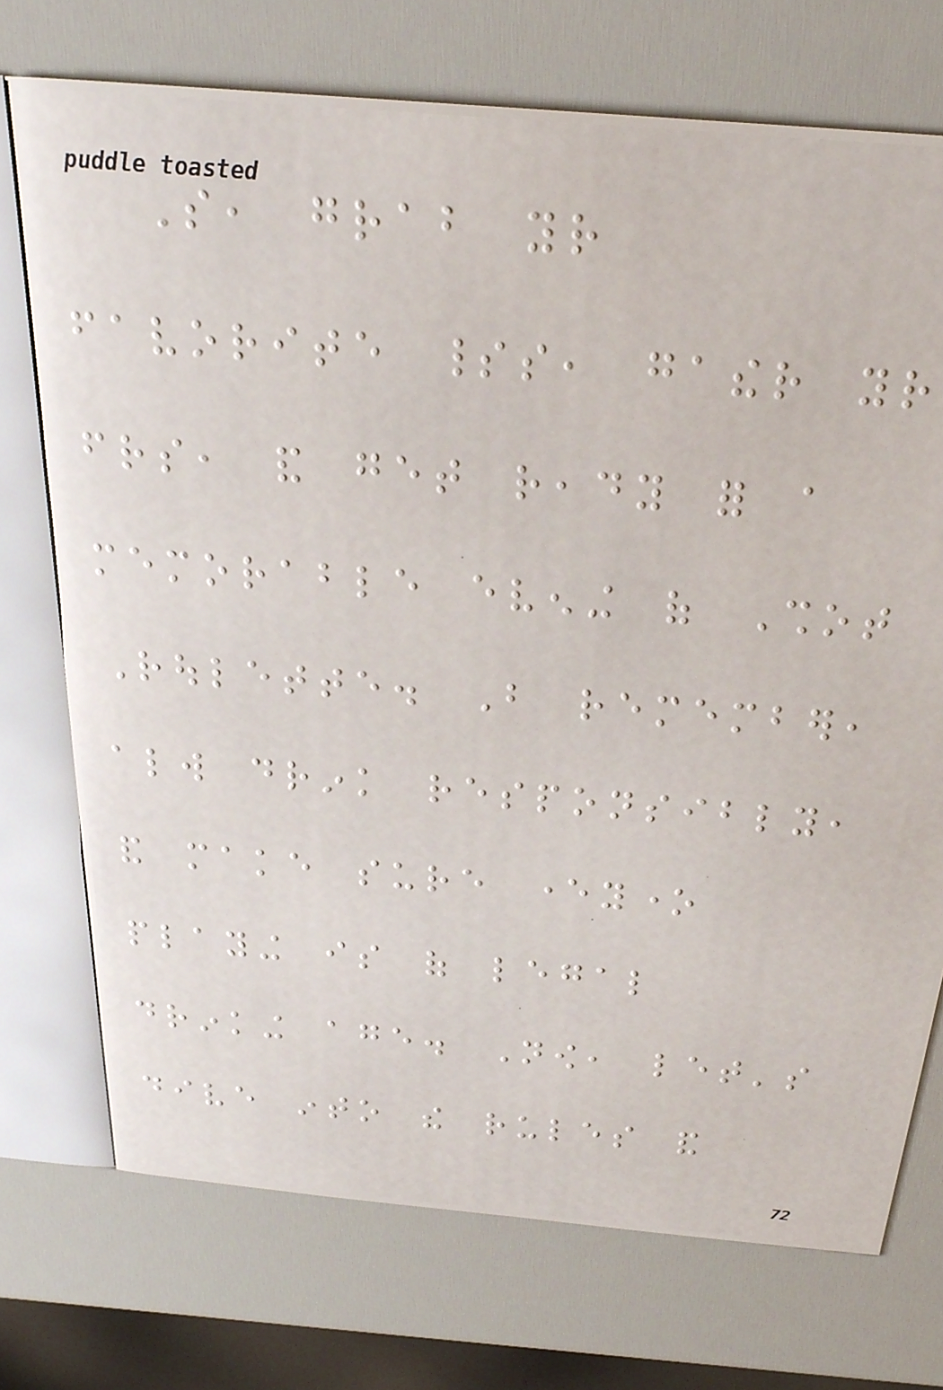So, grab your
favorite spirits, gather your
friends, and get ready for a
memorable evening of Shot
Roulette. But remember,
always drink responsibly,
and make sure everyone
playing is of legal
drinking age. Now, let's
dive into the rules and
